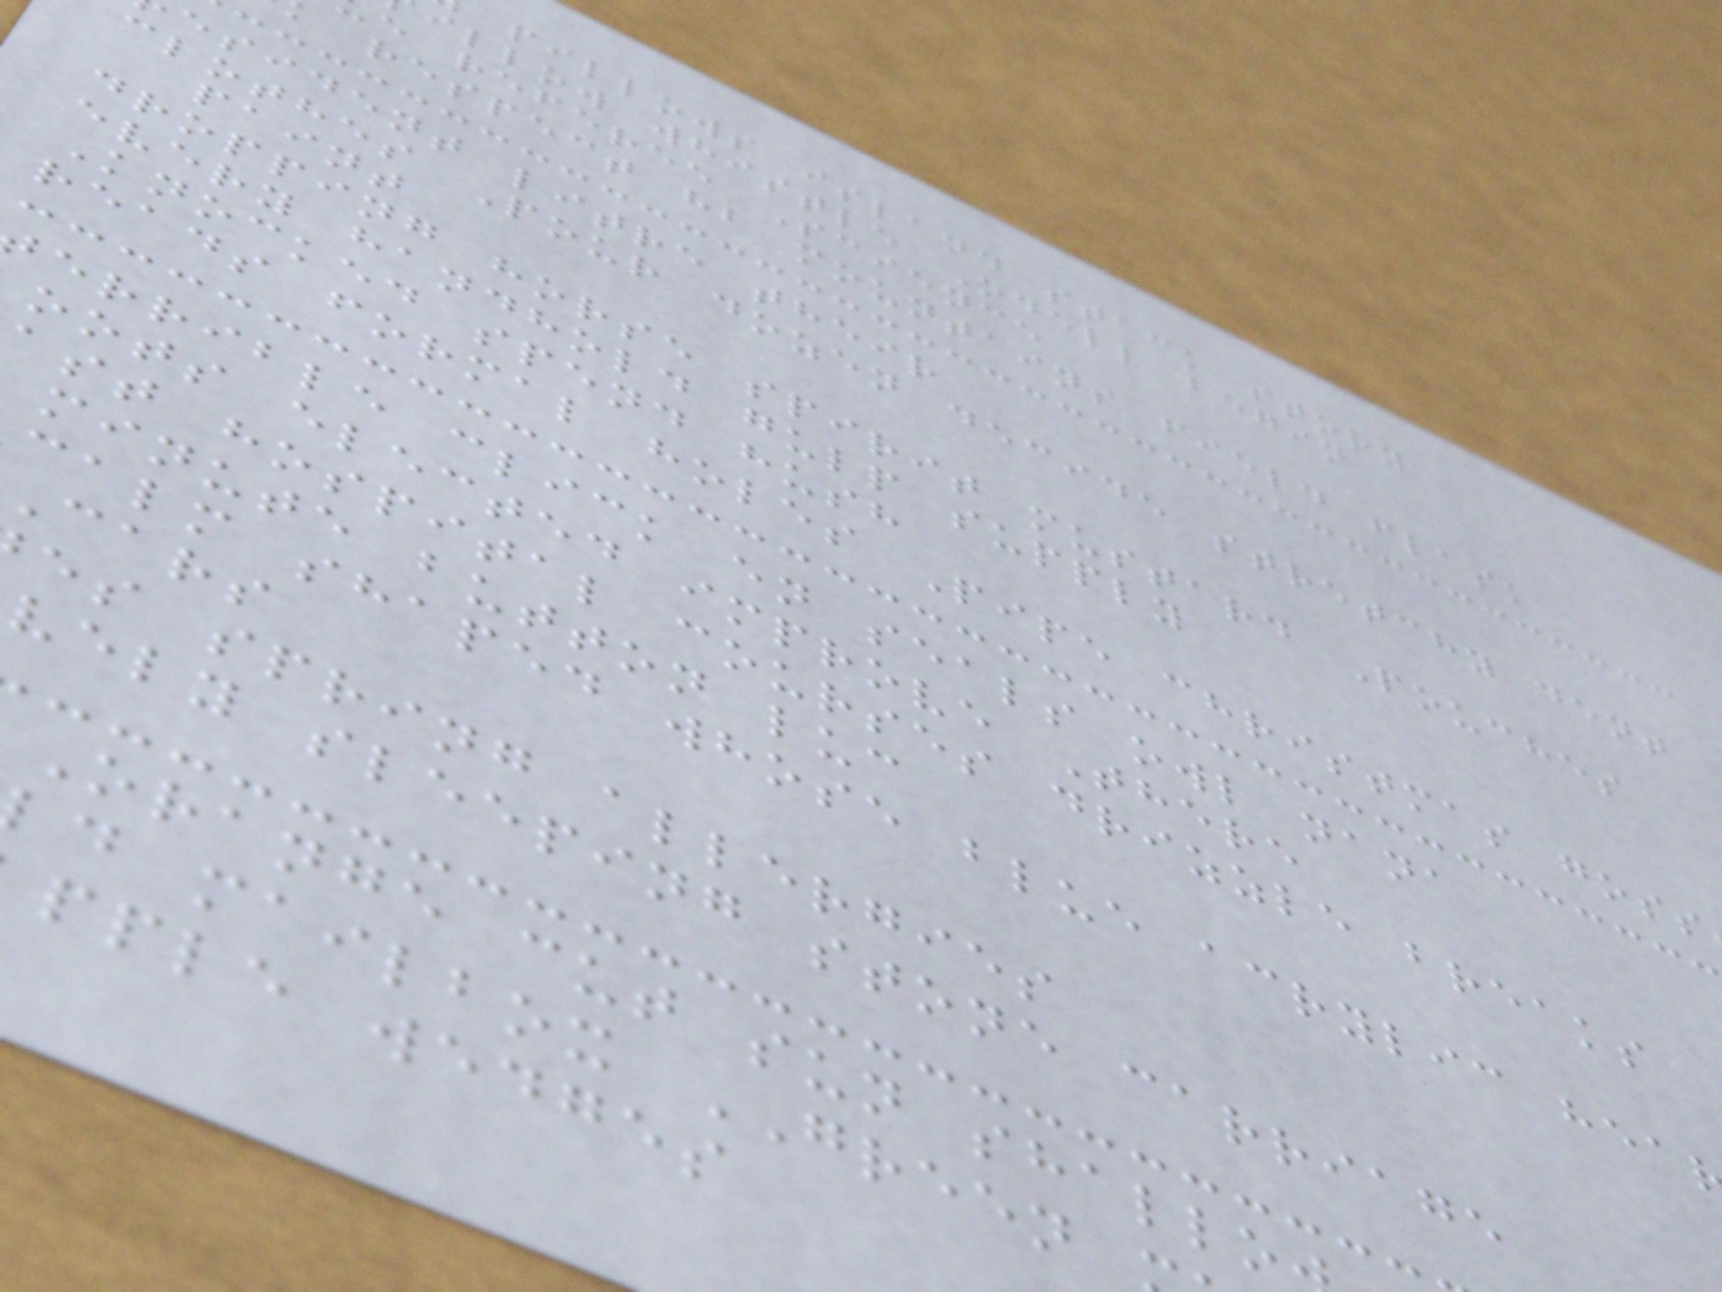pillows island stack story
illow whistle Odell begin
e referee Science
respect hb mountains field flask
esident litre their
clothes Pour dozen decide stretchy dent
paint
dropping horse spirit mustard Pouches
every handhold gulp supply
Knocked spend hush
reads formal holes Pipe christmas goss
errible click en seals owl nana
oots elected improve There
ast hospital courses drizzle breaks
minute button luc
calm shaped whose blue acrylic hea
cars
es spring allergies
vely sleeping stone carriage
Orange cut sun shallo
d mailbox GREEN
pple wedges
